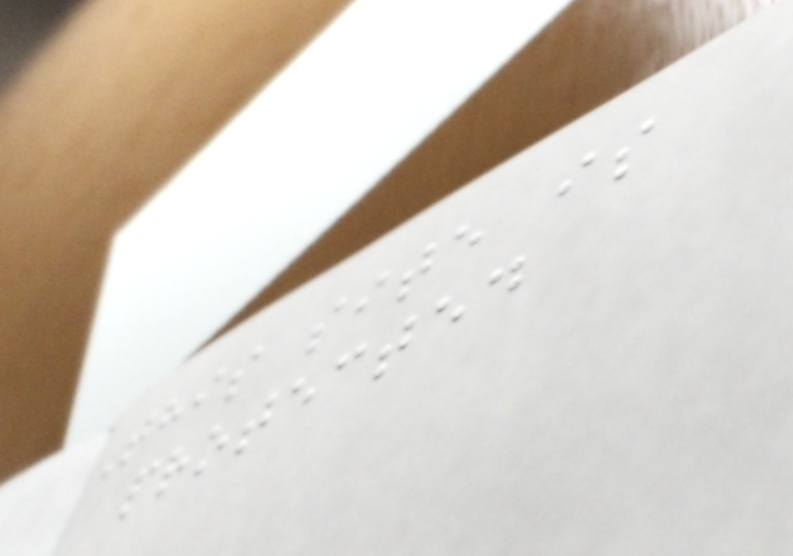This site is
protected
